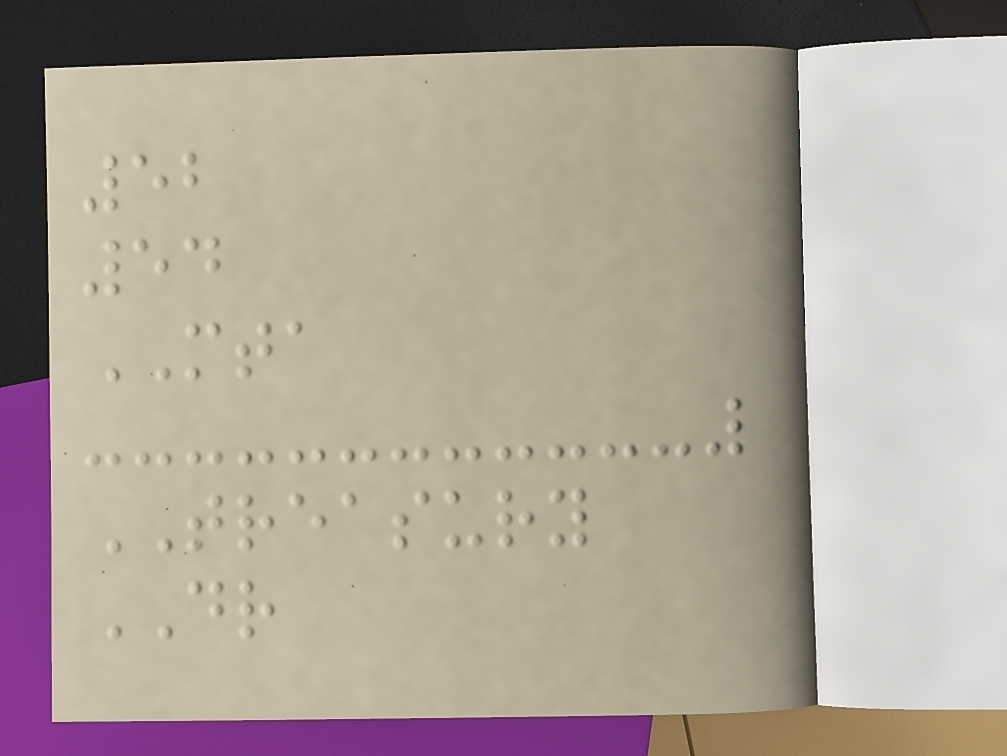52
54
MTA
TREASURY
DR
